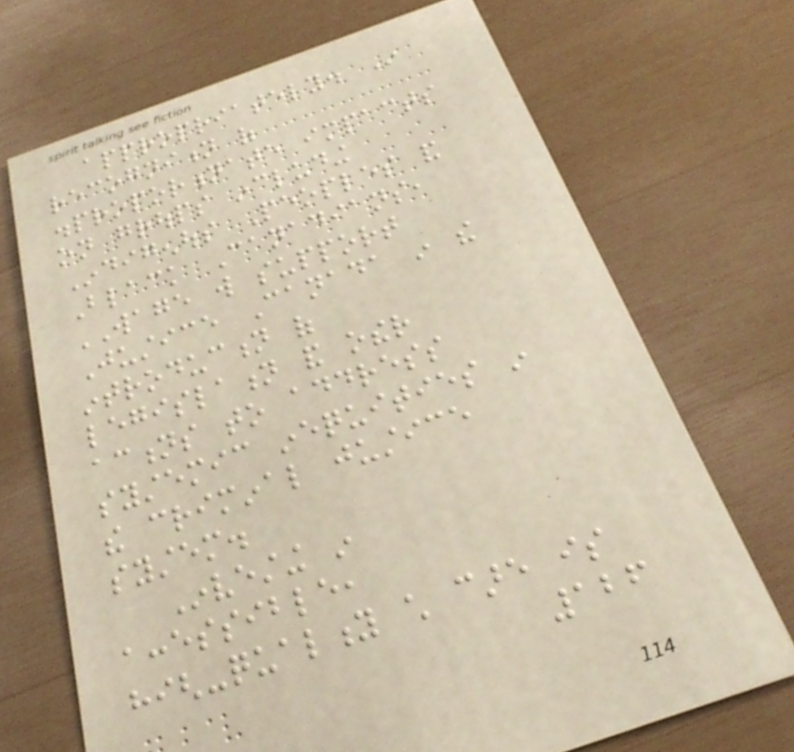appropriately. In
recognition of
disproportionate impacts
on groups including
Indigenous Peoples and
Black Canadians,
WAGE will support
Justice Canada in the
introduction of
legislation and other
actions to address
systemic inequities in
the criminal justice
system.
Investing in
accessible,
high-quality child care is
126
